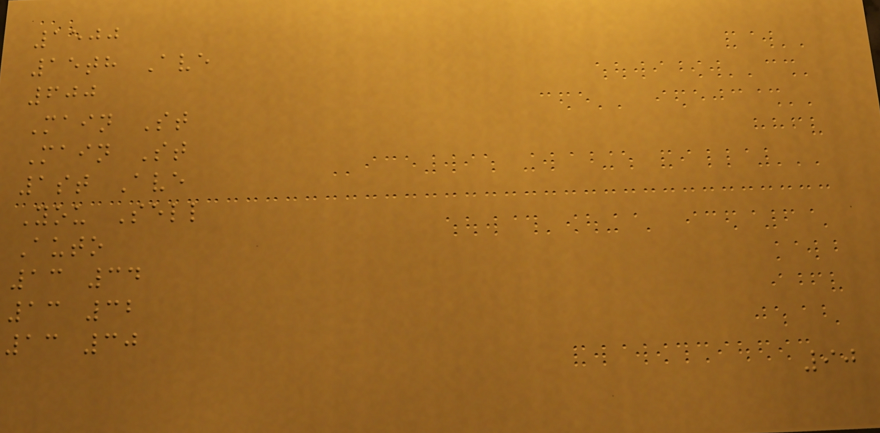1500
15th Ave
600
Main St
Main St
1st Ave
You Sell
Auto
13 34
13 32
13 30
90
